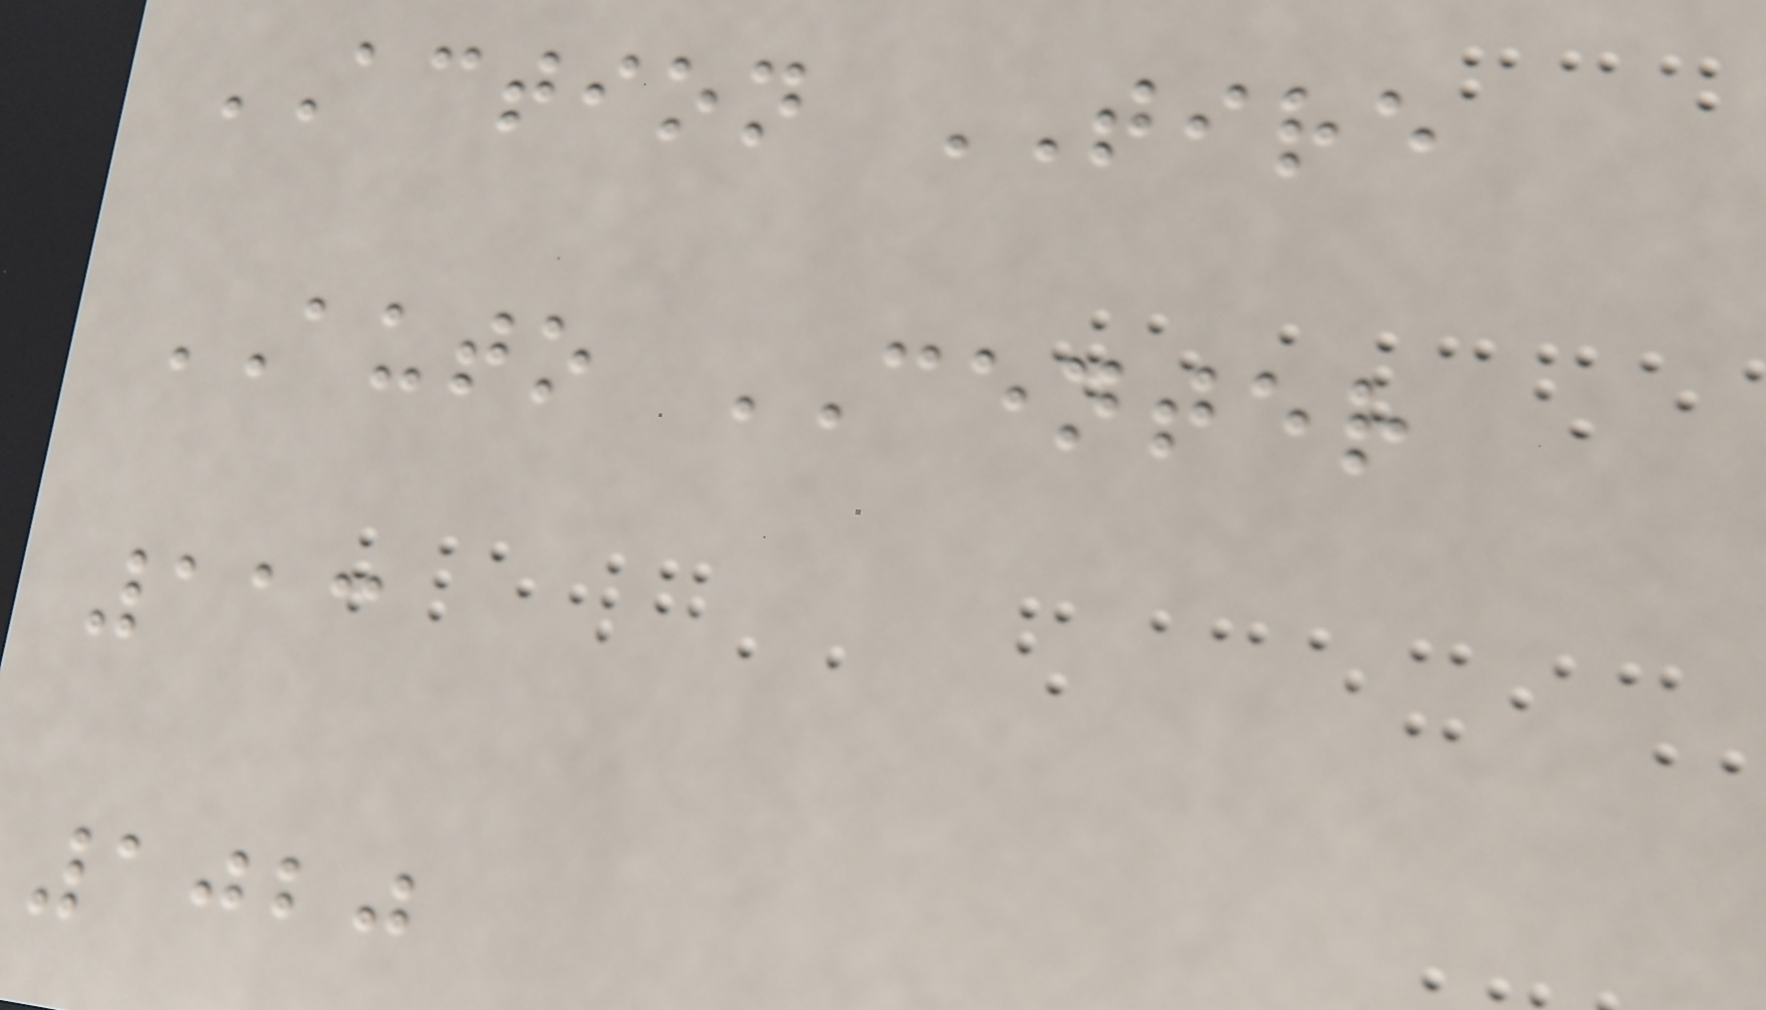ACTION TIRE
AUTO CENTER
113
1020
